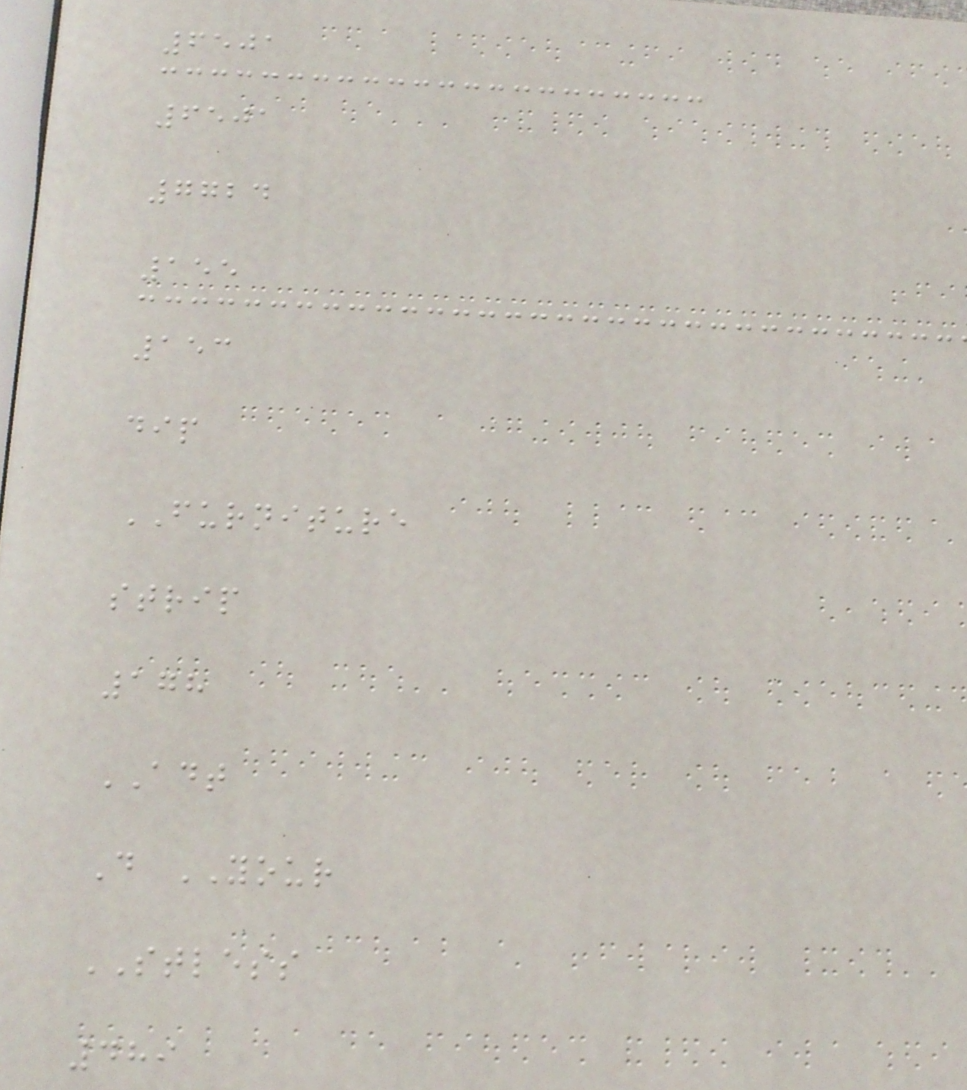6501
6501
7724
155
153
dip
FURNITURE
strip
178
ADT
D YOUR
STLESS
489
